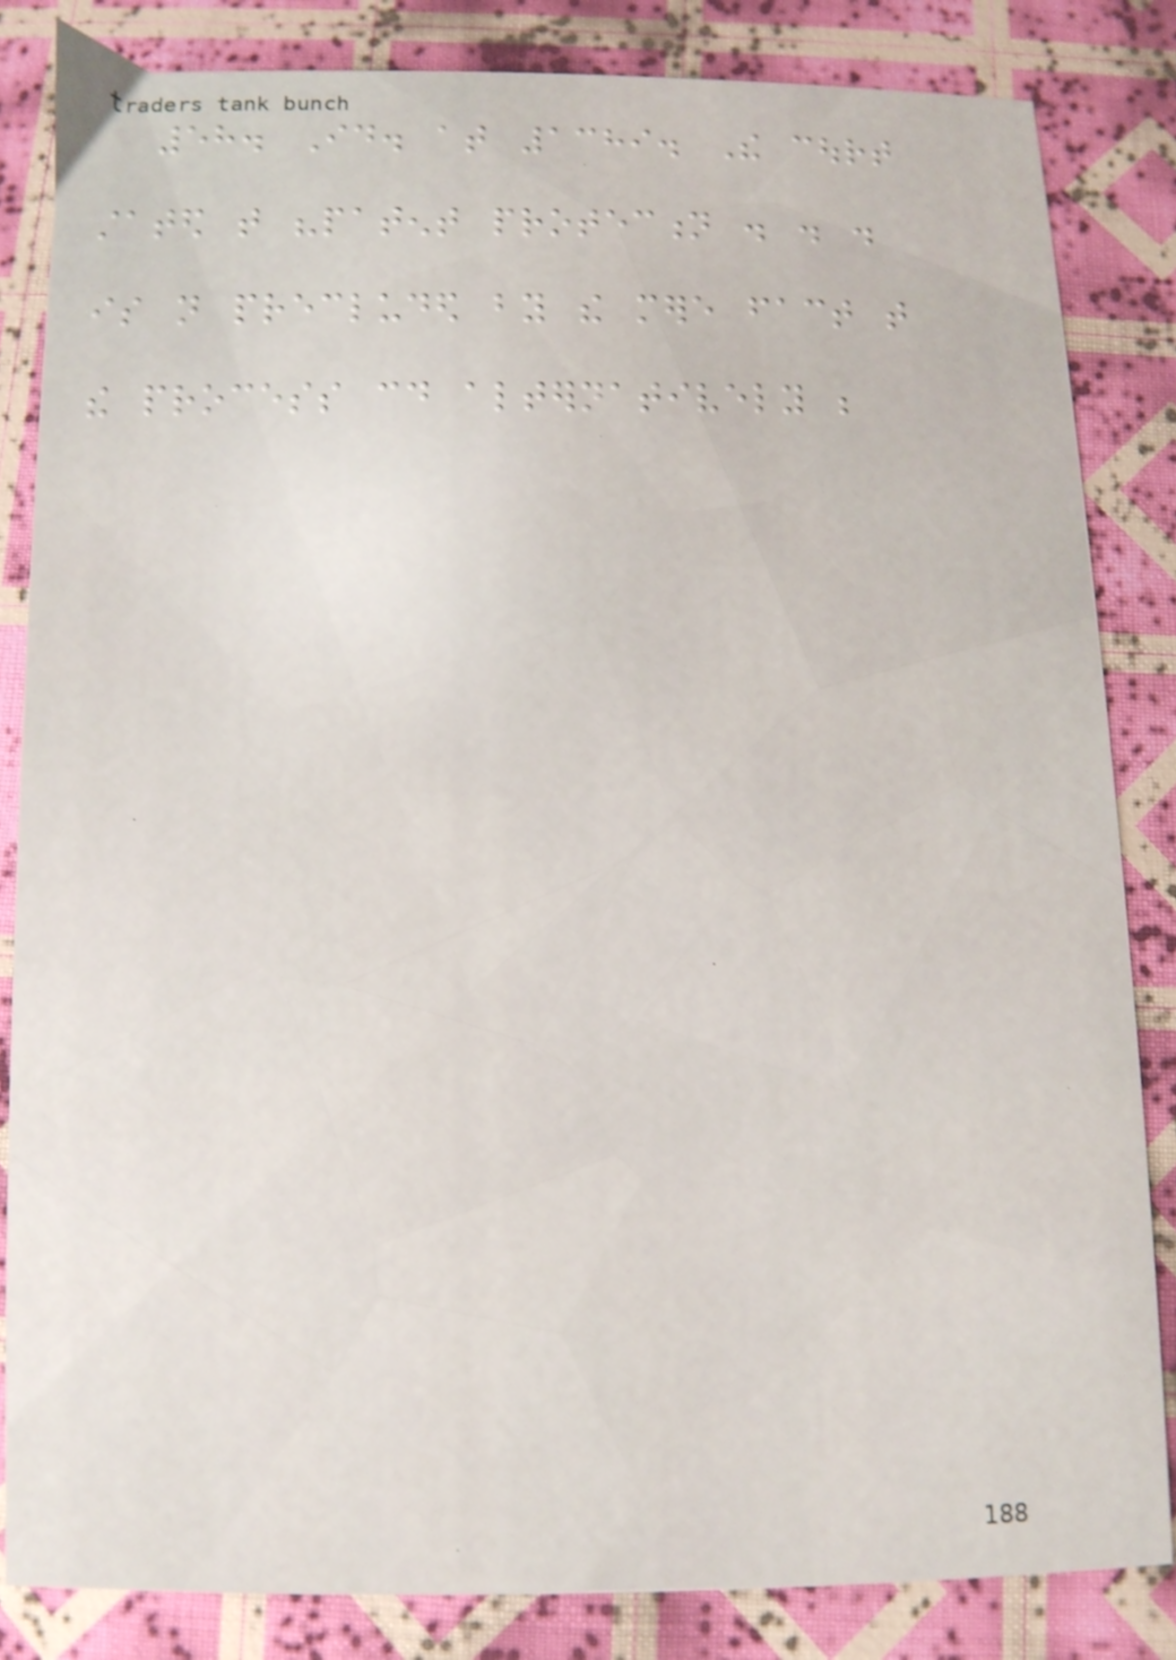58. Id. at 1389. The court
stated that "patent protection . . .
is not precluded by the mere fact that
the process could alternatively be
